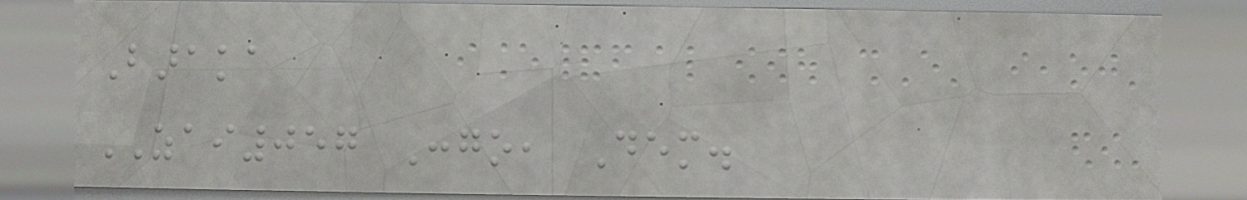Baraka
ZAI057 Congo, Dem.
